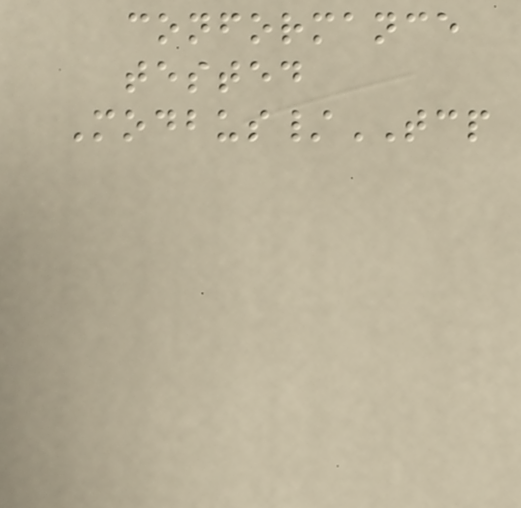conformance
tested
Modbus/TCP
